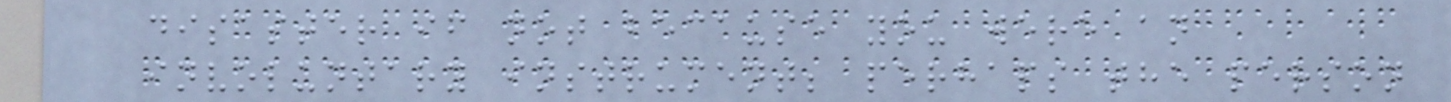disaster if not because you were an
involuntary instrument; perhaps the person
